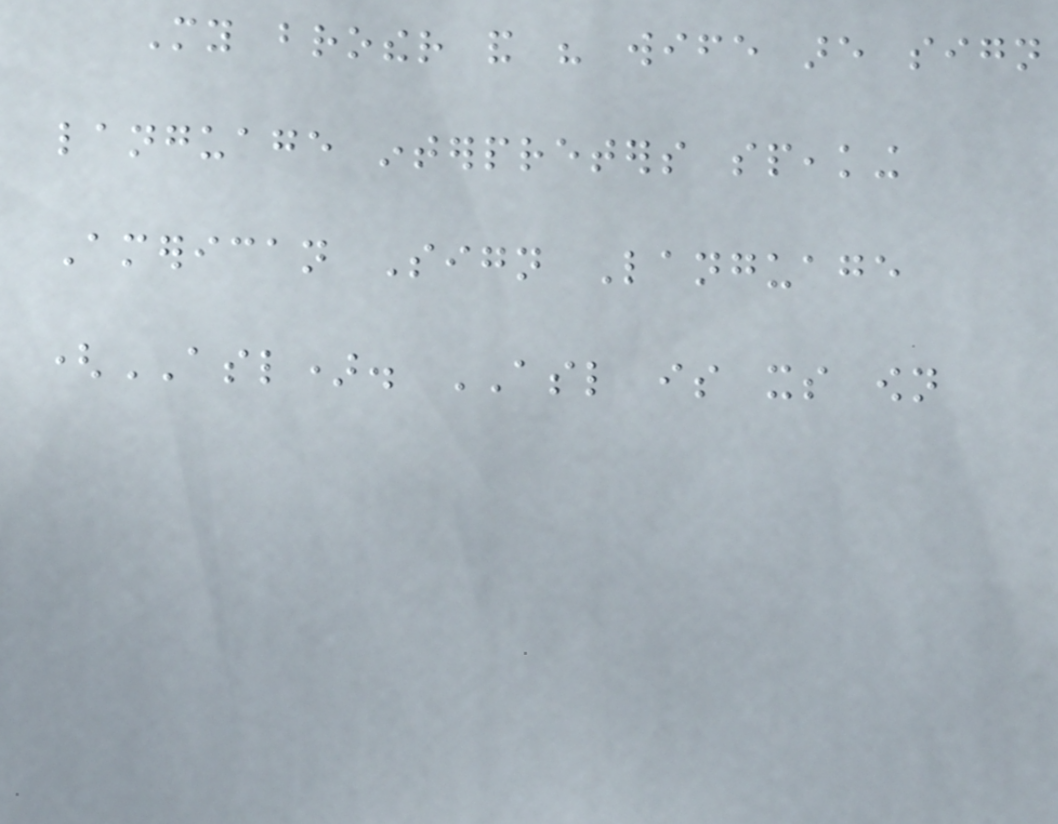My brother and his wife are sign
language interpreters speaking
American Sign Language
(ASL). ASL is its own
